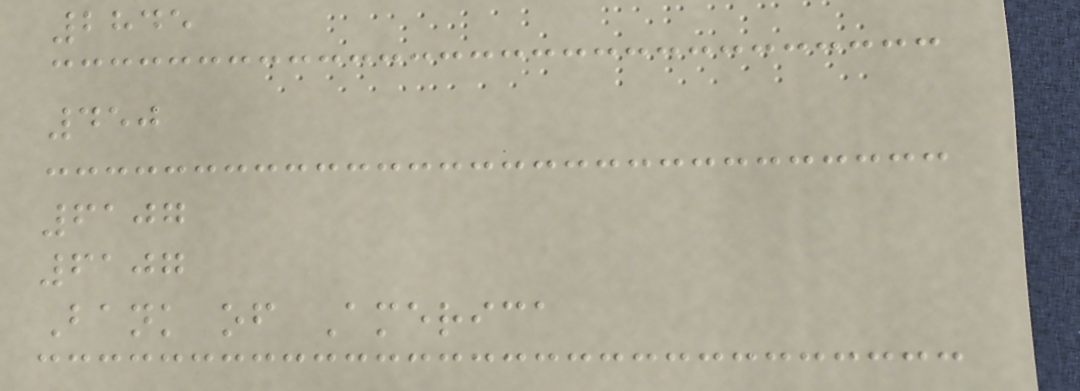2845
450
6107
6107
Bank of America
